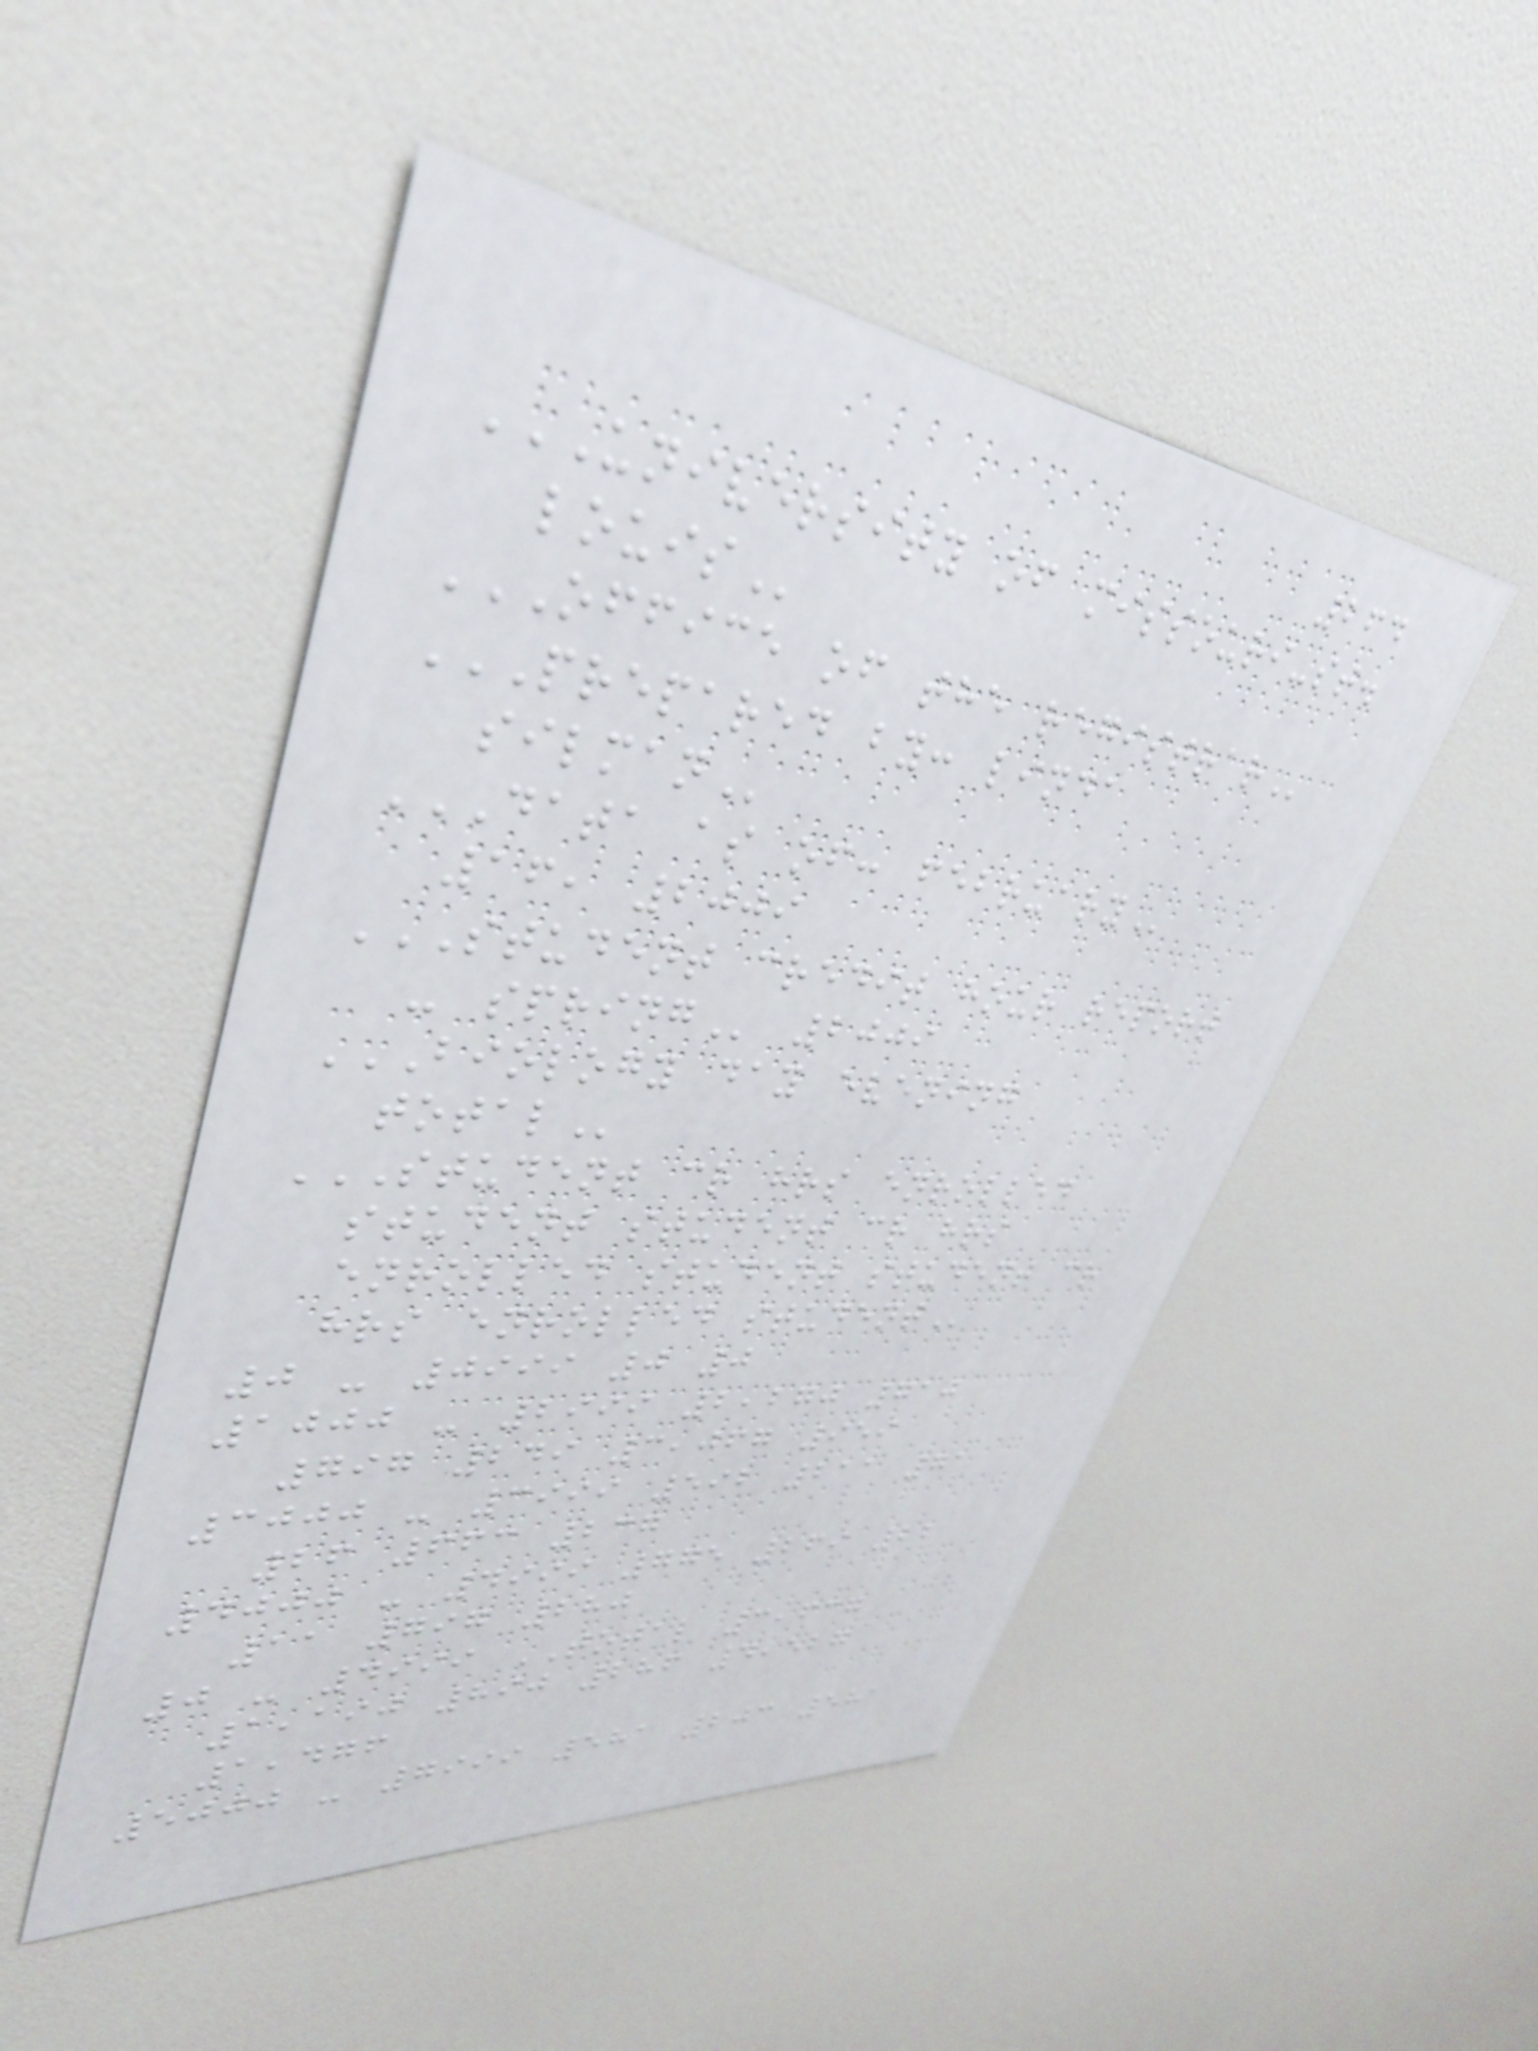264
UNIVERSITY OF MISSOURI-ST.
LOUIS
OFFICE OF THE REGISTRAR
PREPARED BY: LINDA
SILMAN
DATA AS OF: FEBRUARY
16, 2009
STUDENT CREDIT HOUR REPORT
- SPRING 2009
BIOLOGY DAY EVENING
TOTAL
STUDENT CR HRS ENROLLED
STUDENT STUDENT CR HRS
ENROLLED STUDENT STUDENT CR
HRS ENROLLED STUDENT
0 - 0999 0 0
1000 - 2999 2,270 710
797 249 3,067 959
3000 - 3999 592 211 71
26 663 237
4000 - 4999 775 269 22
11 797 280
0 - 4999 TOTAL 3,637
1,190 890 286 4,527
1,476
5000 - 7999 581 203 581
